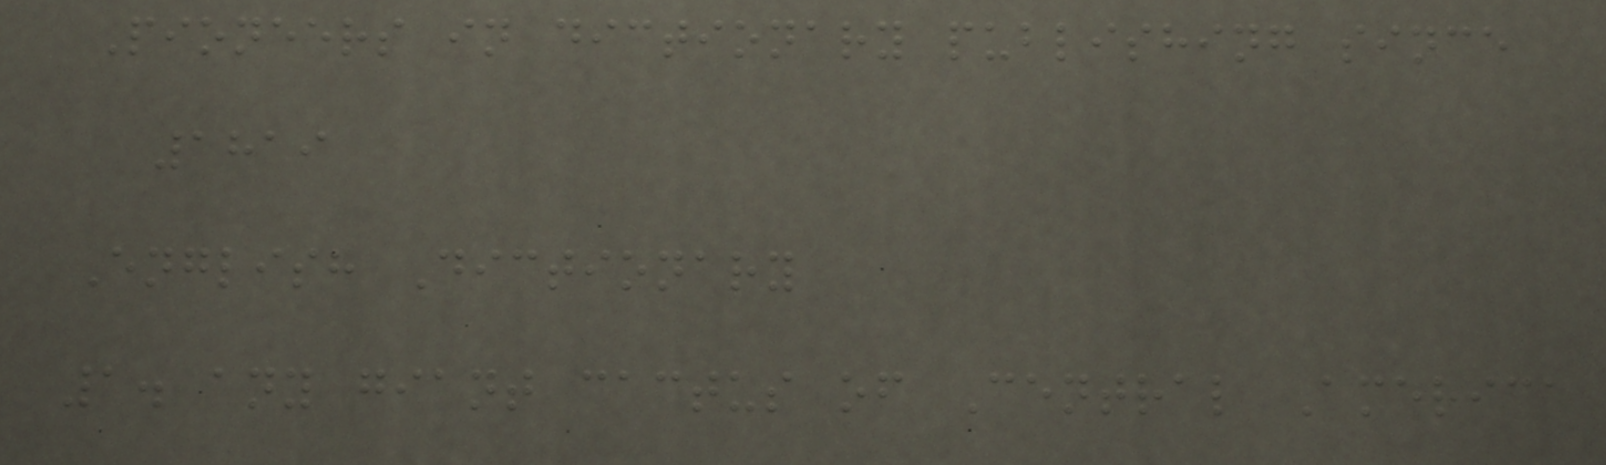Pioneers in dictionary publishing since
1819
English Dictionary
1. any giant cactus of Central America
